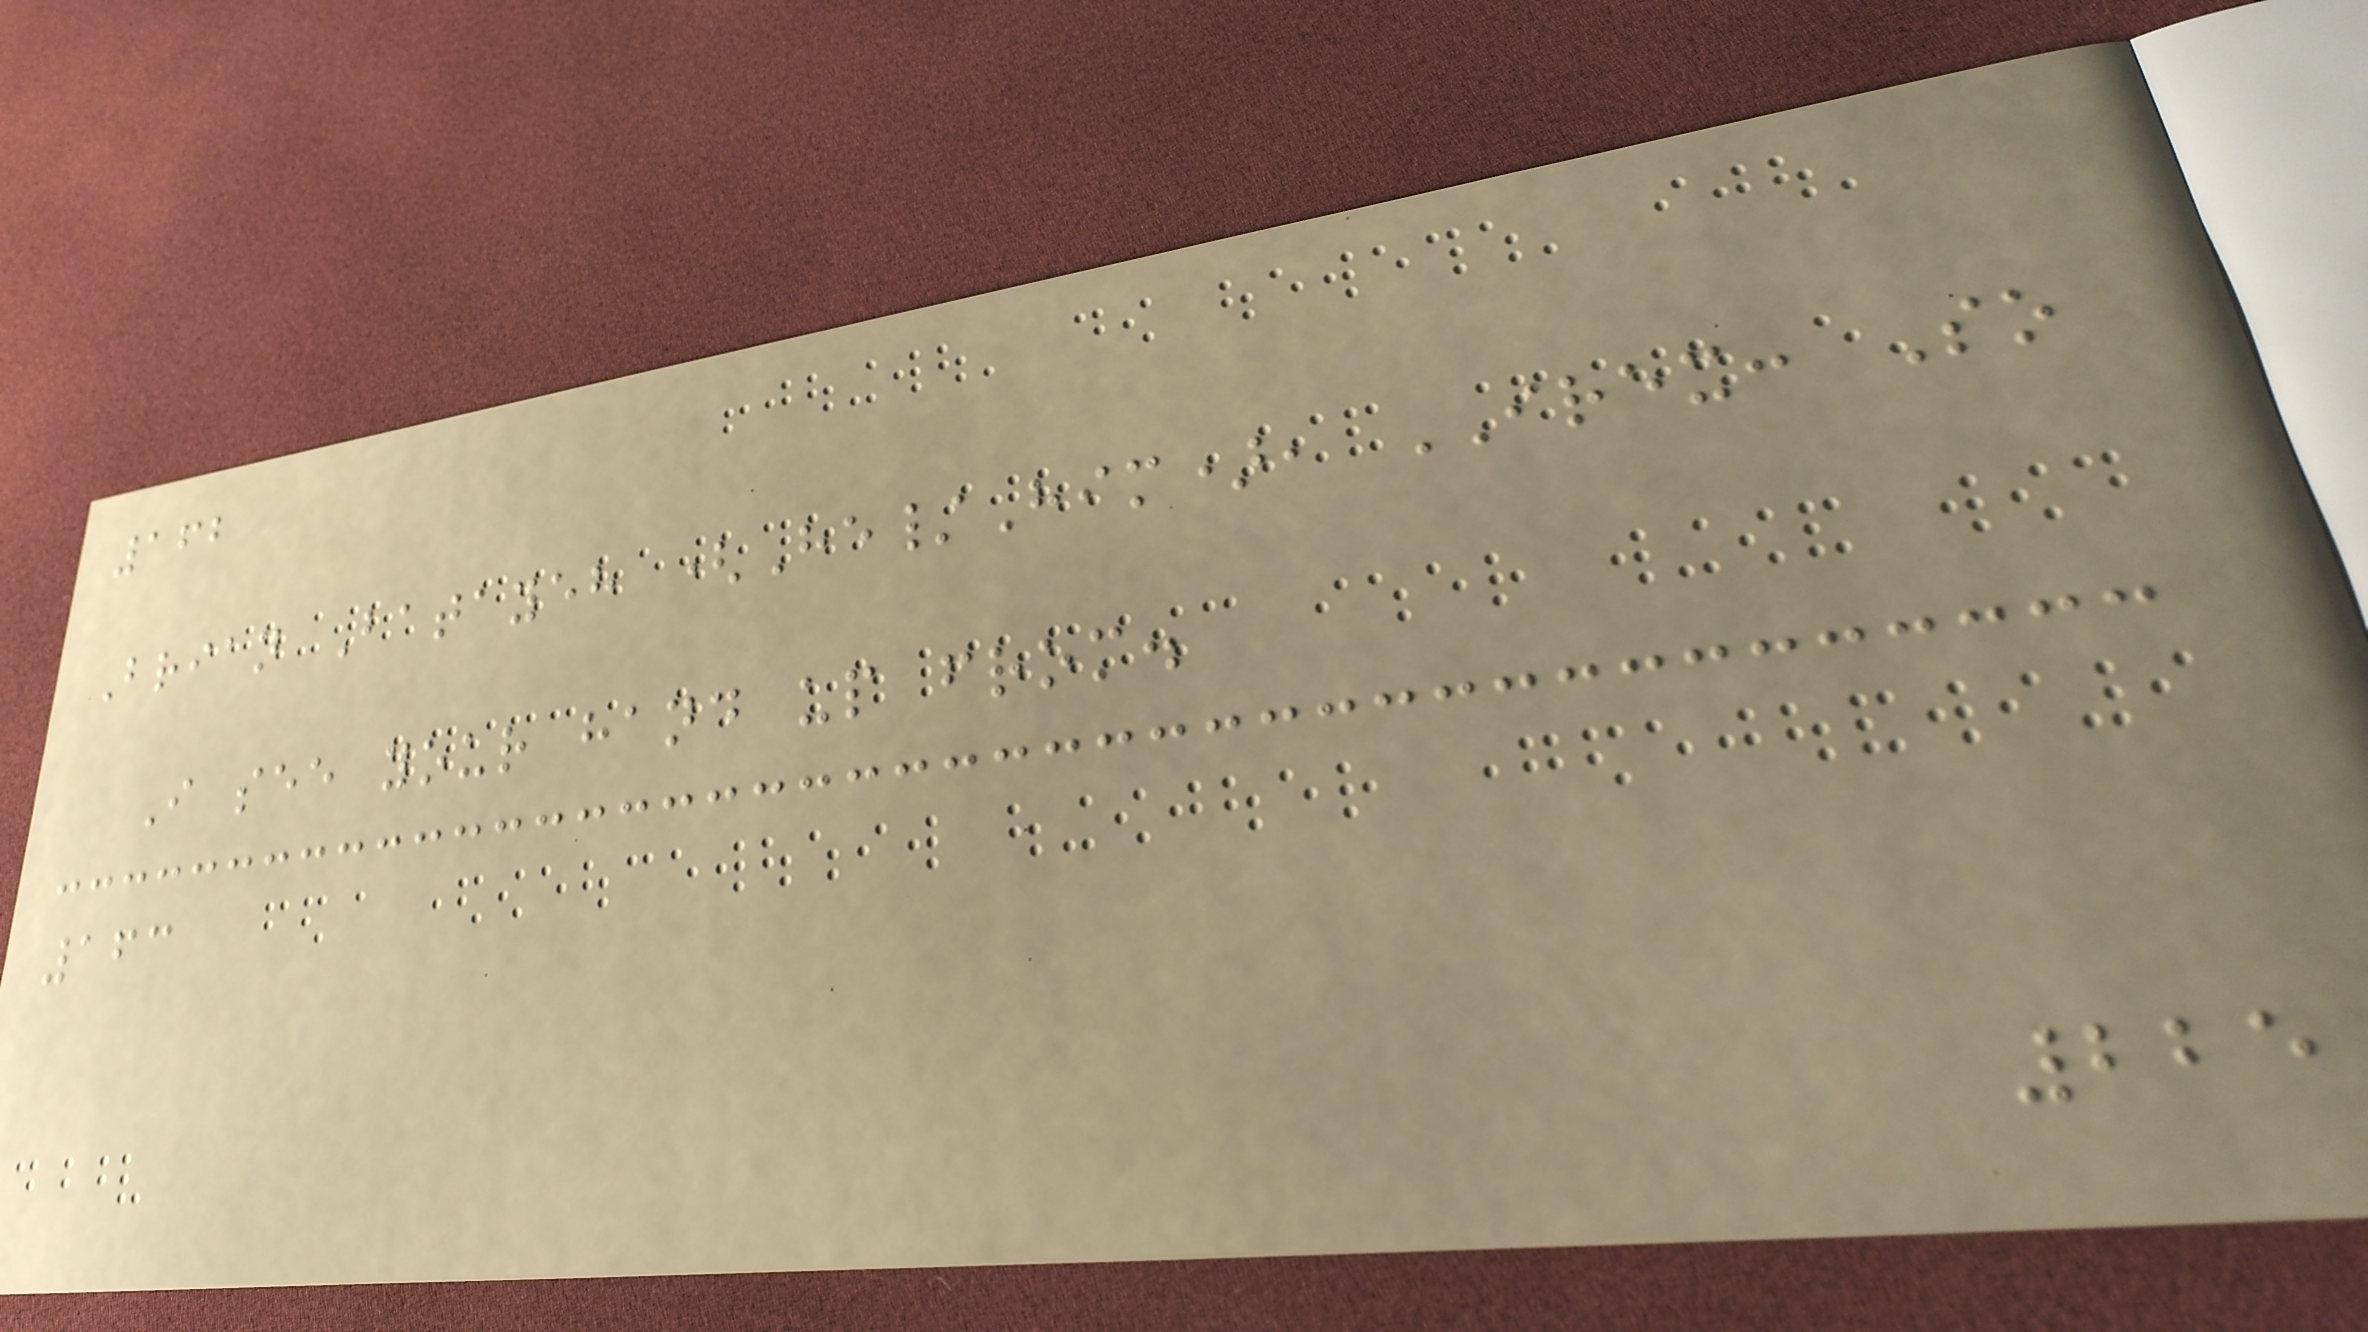162
Brian Batayeh (He/Him), IREX: So
I see your hand up from.
163
225
